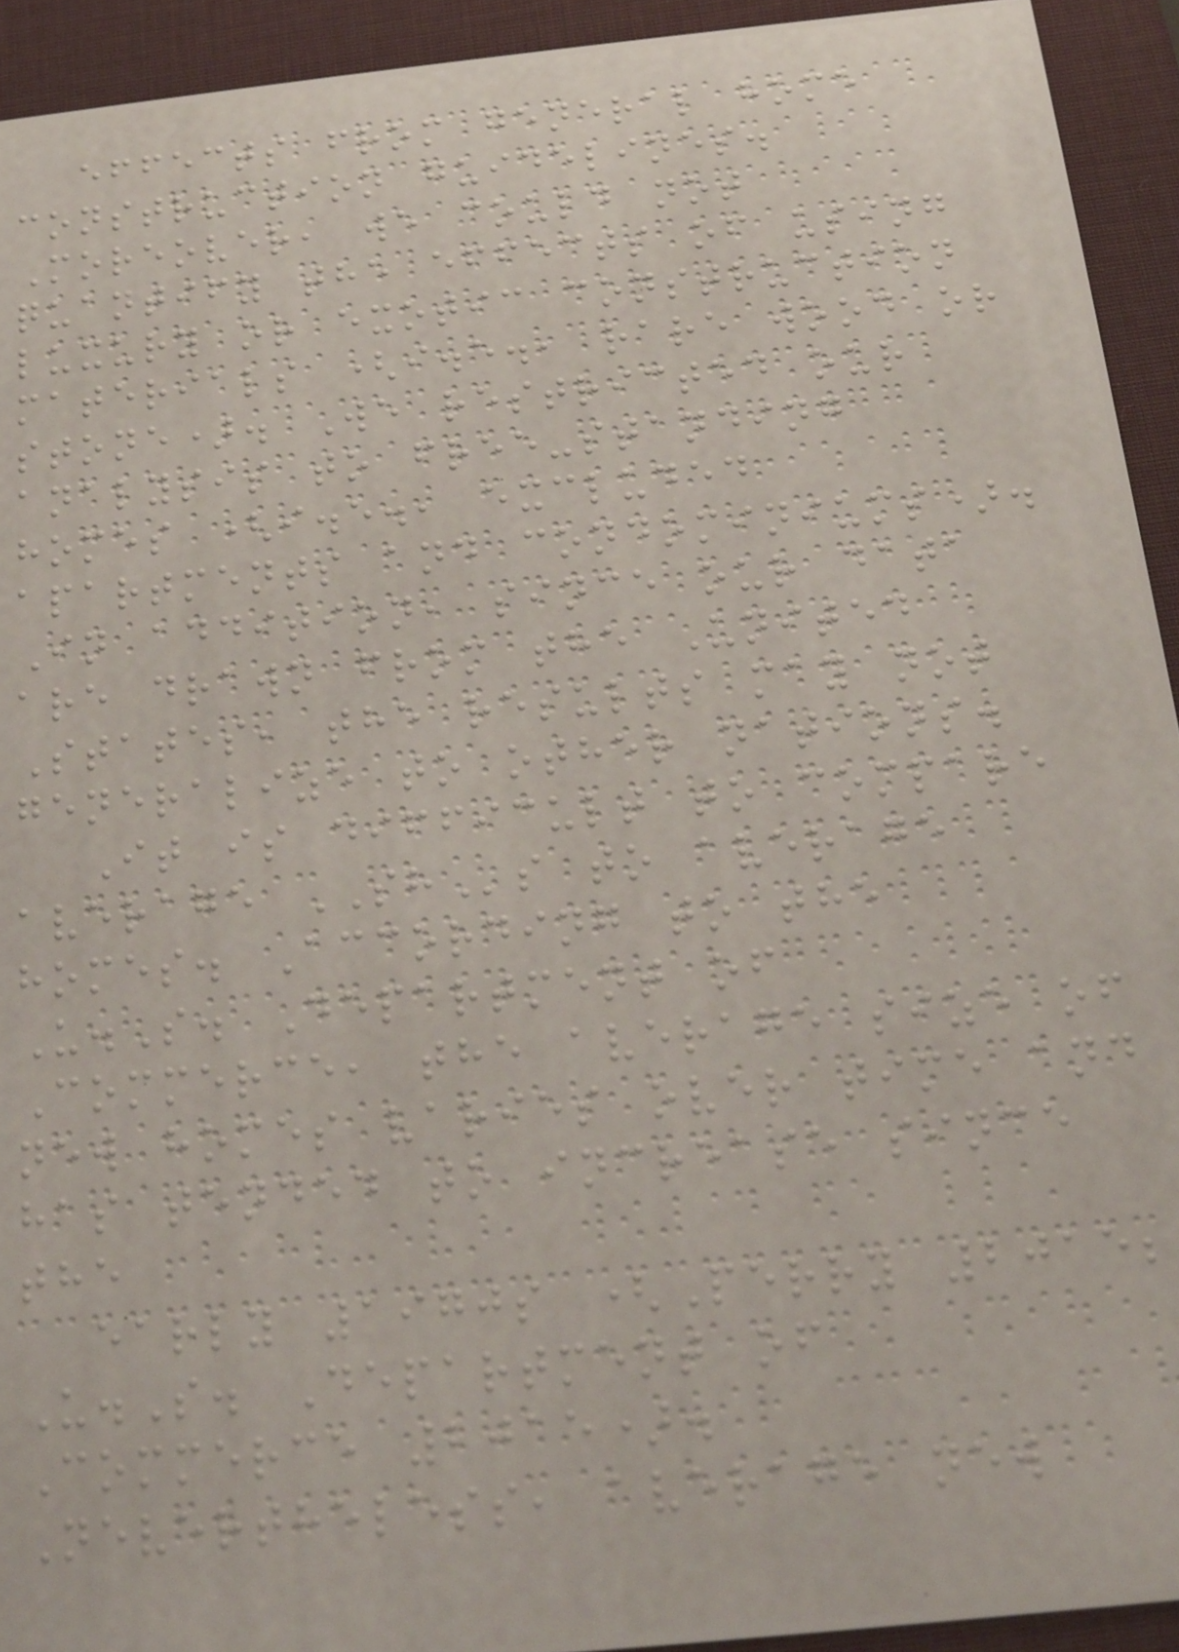effects from general home
construction guidelines.
Moreover, we could not
quantify the effects of using
luxury or exotic construction
materials (i.e., rare wood or
stone). We restricted our
analysis to free-standing
homes (i.e., excluded
apartments and condominiums).
In addition, since our data
are drawn from the United
States, the results may not
generalize to other nations.
It is difficult to compare
average SHs to average
homes. According to the
U.S. Department of
Commerce, the average size of
new homes varies over time and
has tended to increase since
the
early 1970s (Perry 2015;
U.S. Department of
Commerce 2015).
Nevertheless, average new
